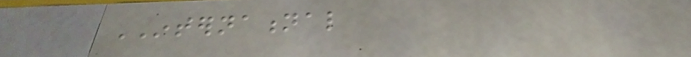INTERNATIONAL
